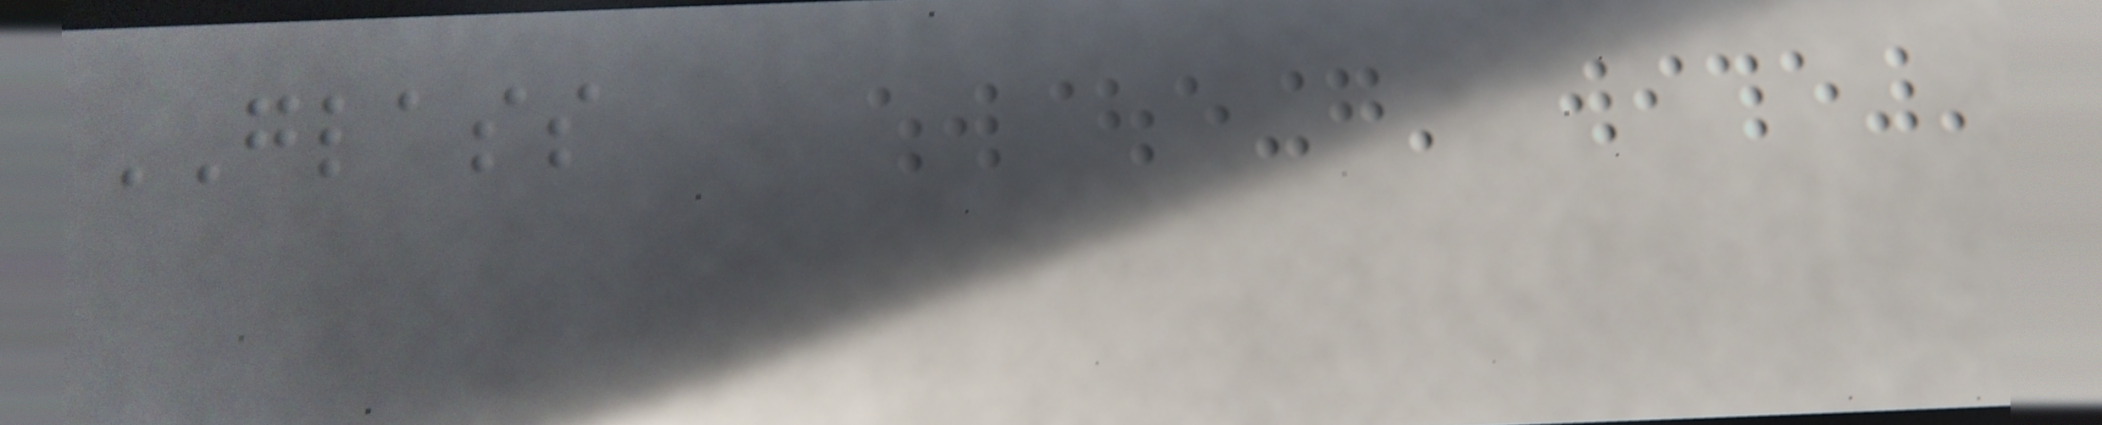GLASS
